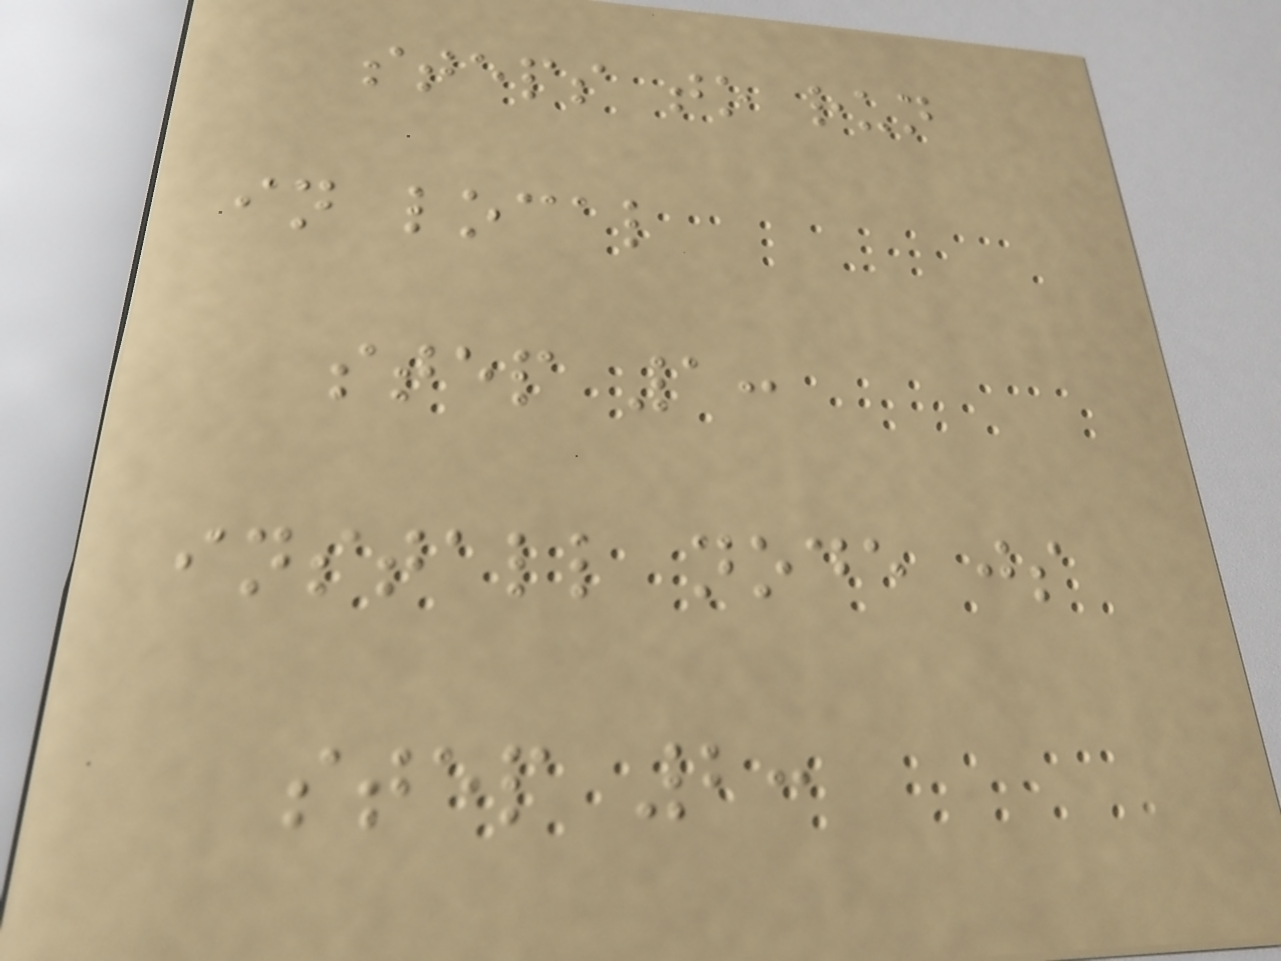steps to run
in local
step 1:
install node js
step 2:
